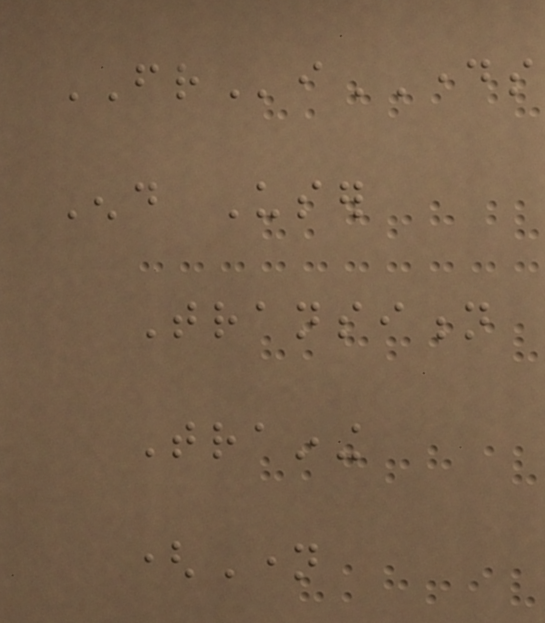FRiDAYS
End User
Transition
Training
(Name
